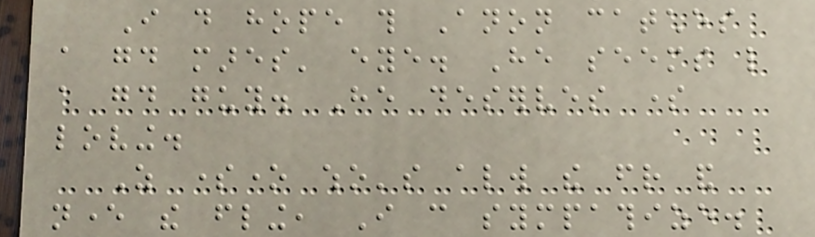I do hope this Anon catches
a good mares' eye. He seems like
a good guy. He deserves some
loving.
As someone who's always the friend and
never the fling, I can sympathize.
